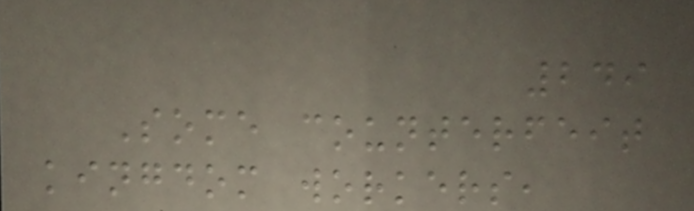249
Some counterfeit
kingdom workers,
